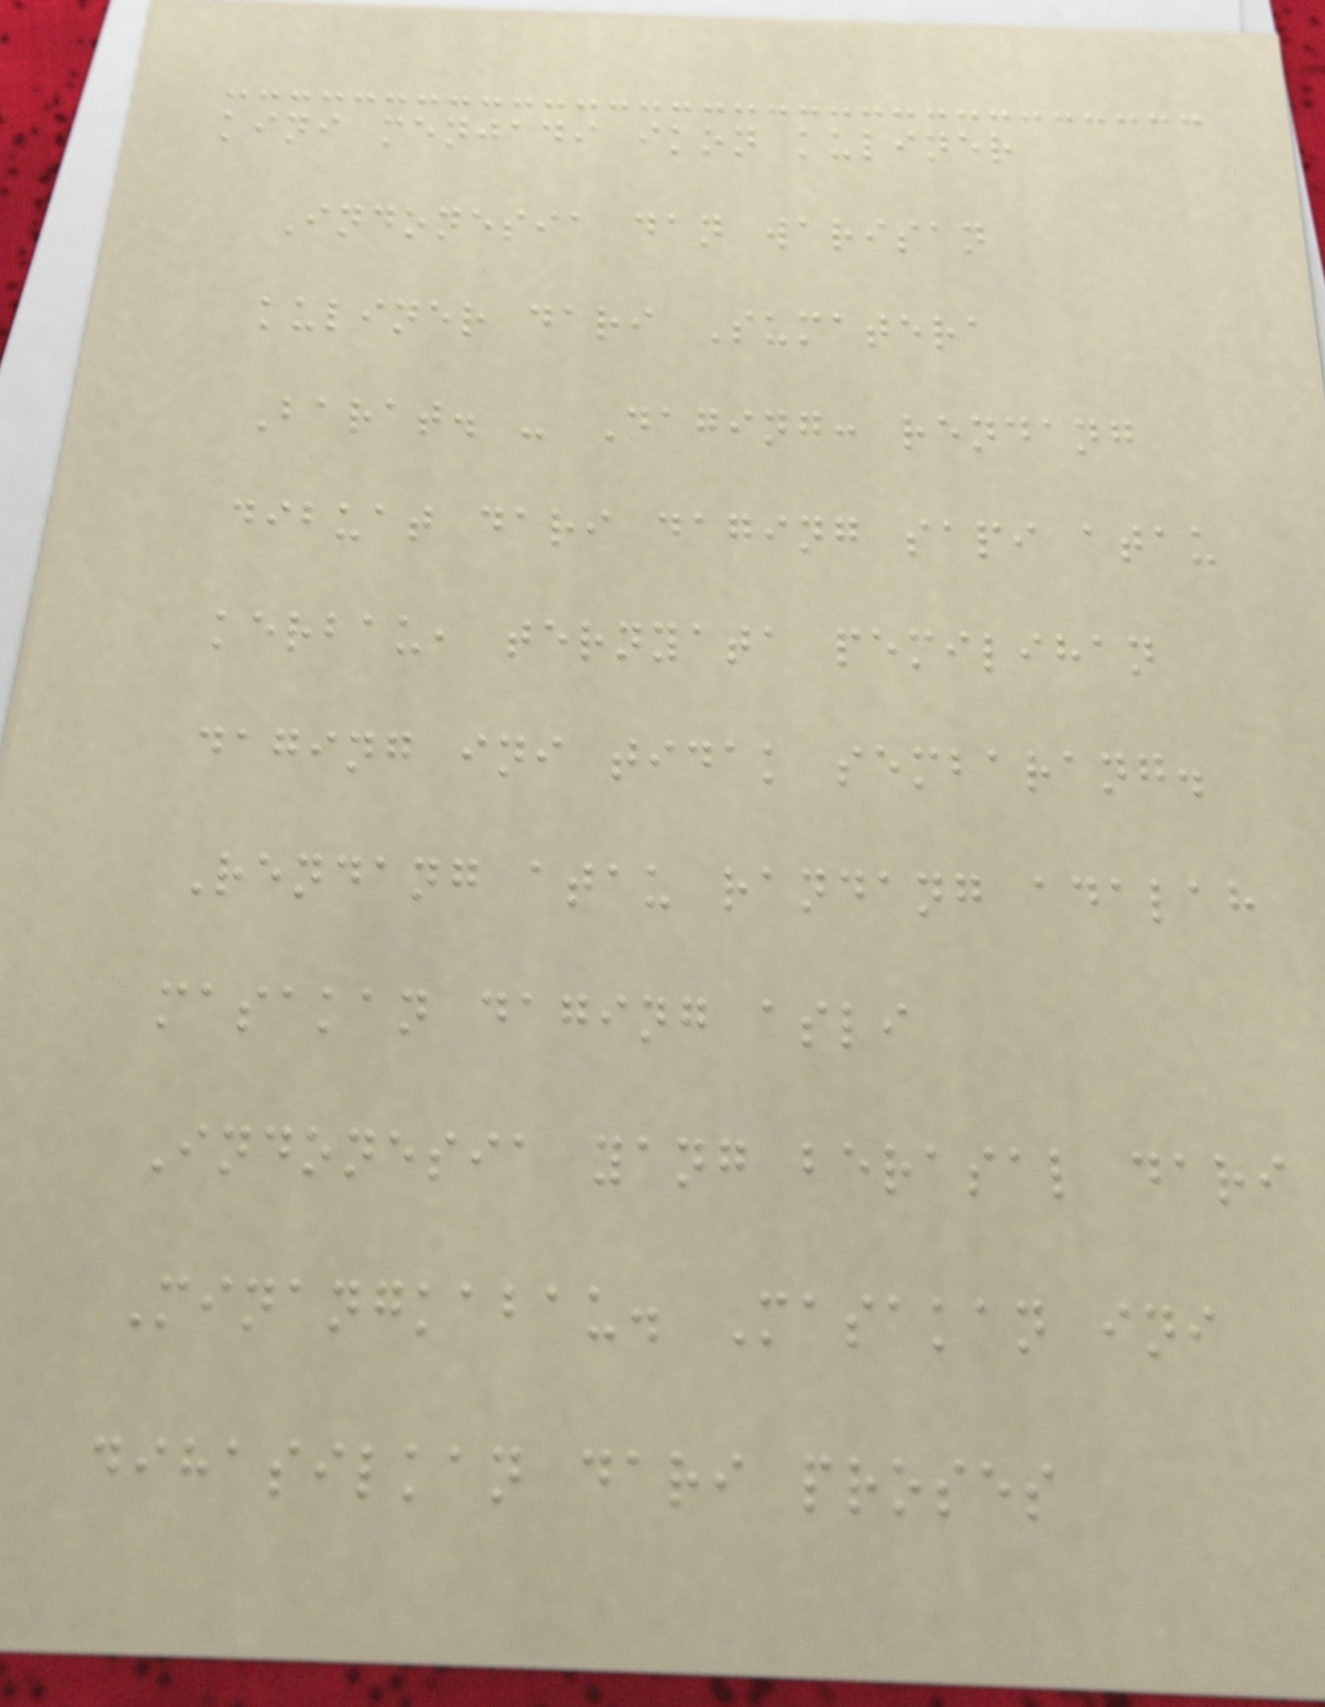kini menjadi ikon kuliner
Indonesia dan warisan
kuliner dari Sumatera
Barat. - Daging: rendang
dibuat dari daging sapi atau
kerbau, ternyata pemilihan
daging ini tidak sembarang.
Rendang atau randang adalah
masakan daging asli
Indonesia yang berasal dari
Minangkabau. Masakan ini
dihasilkan dari proses
